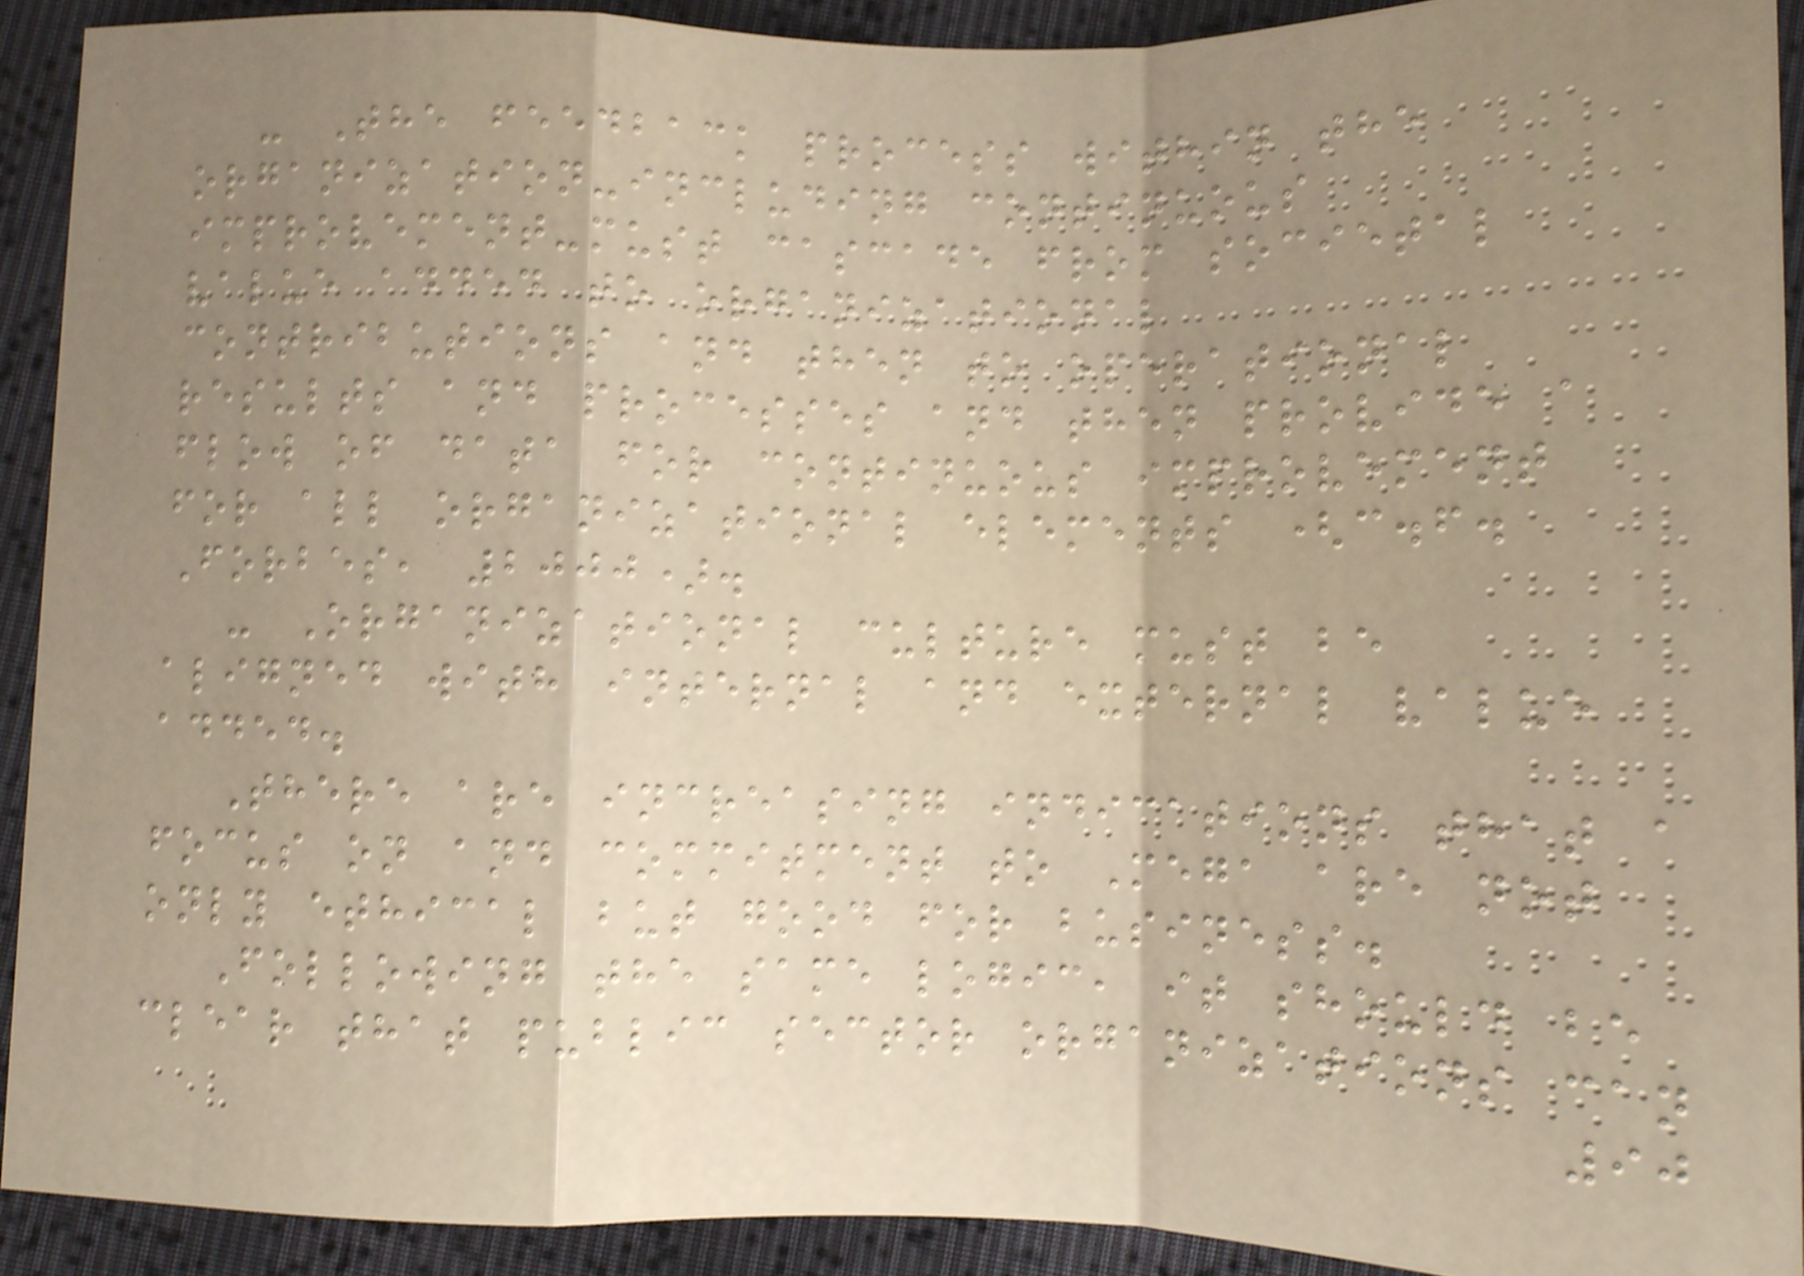- The feedback process within the
organization-including continuous
improvement-must cascade from societal
value added to organizational
contributions and then to operational
results and processes and then provide a
flow of data for continuous improvement
for all organizational elements (c.f.
Forbes, 2000).
- Organizational culture must be
aligned with internal and external value
added.
There are increasing indications that a
focus on and commitment to Mega are not
only ethical but good for business.
Following the same logic, it should be
clear that public sector organizations can
90
